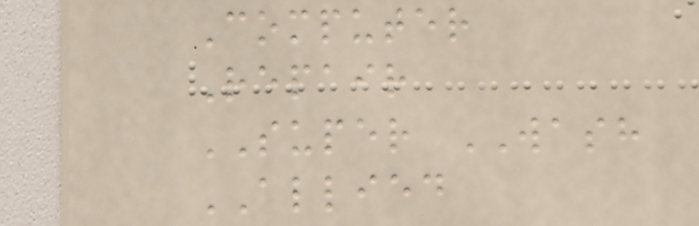Computer
Repair
SUPER WASH
ALLIED
